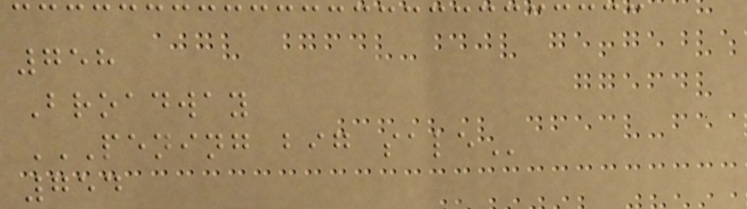758
Broadway
PENING BIG SALE
754
